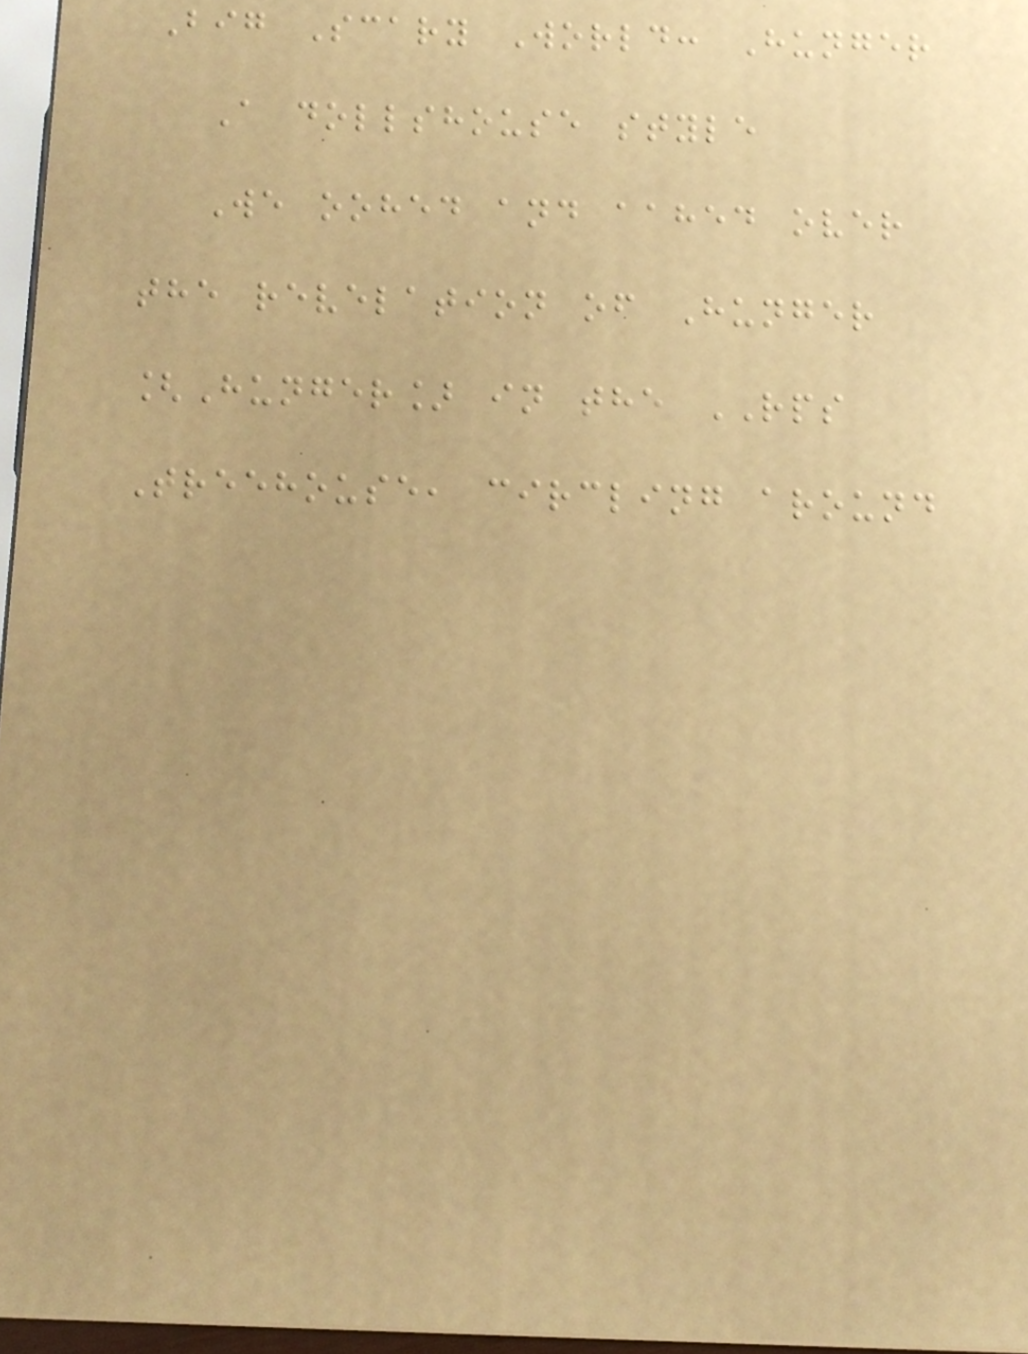Big Scary World: Hunger
A dollshouse style
We oohed and aahed over
the revelation of Hunger
[Hunger] in the RPS
Treehouse, circling around
